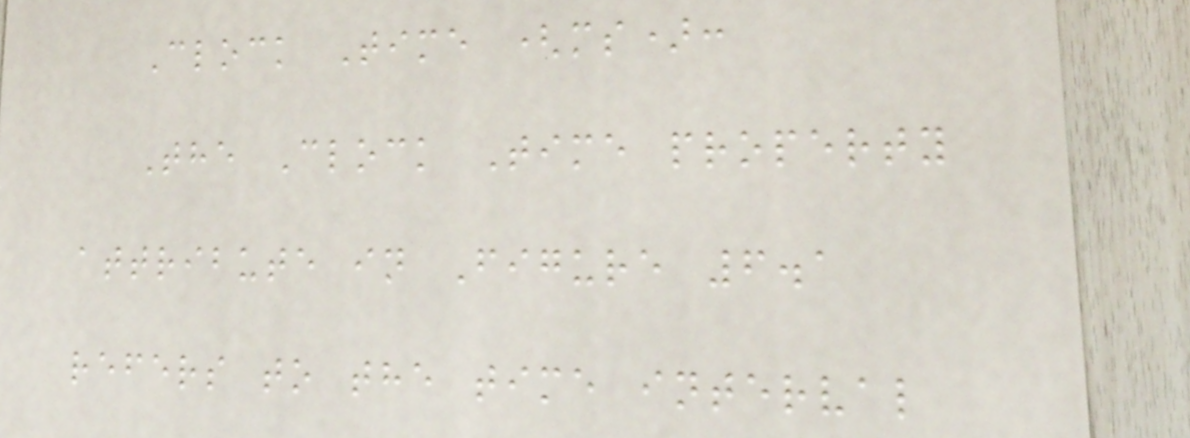Clock Time (ms):
The Clock Time property
attribute in Figure 6.1
refers to the time interval
